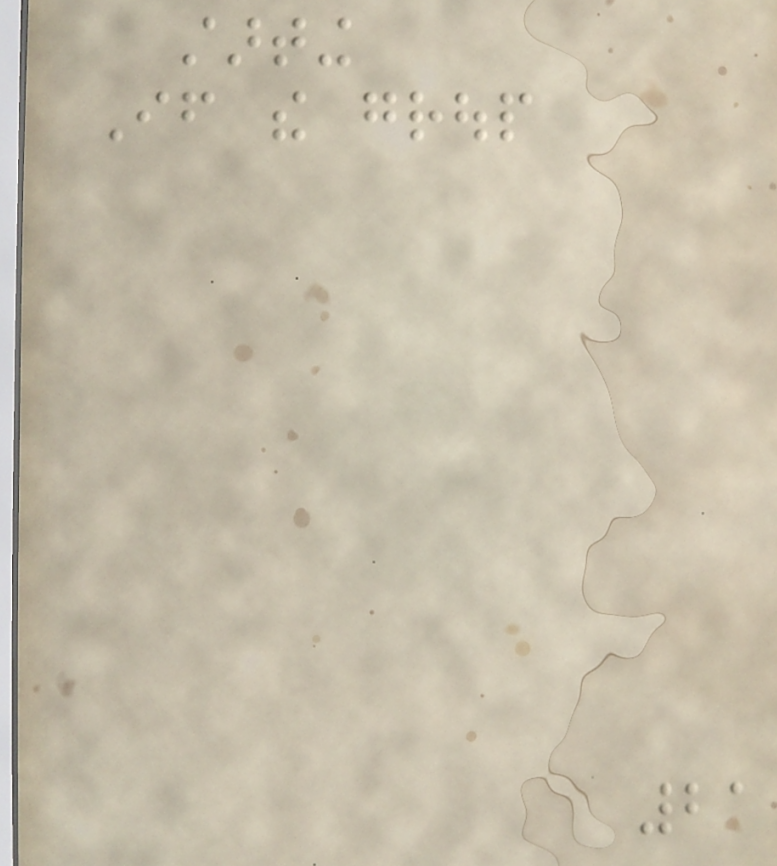starting
If the group
21
